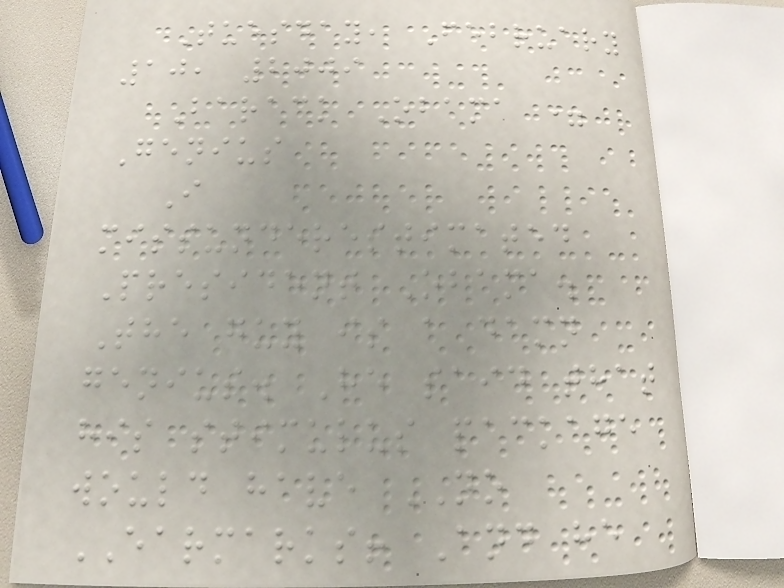Tuesday, February
10, 2009
Barack Obama =
Genius
I
missunderestimated
President Obama.
The guy is a damn
genius. He said that
his stimulus package
would have NO
EARMARKS! And he
